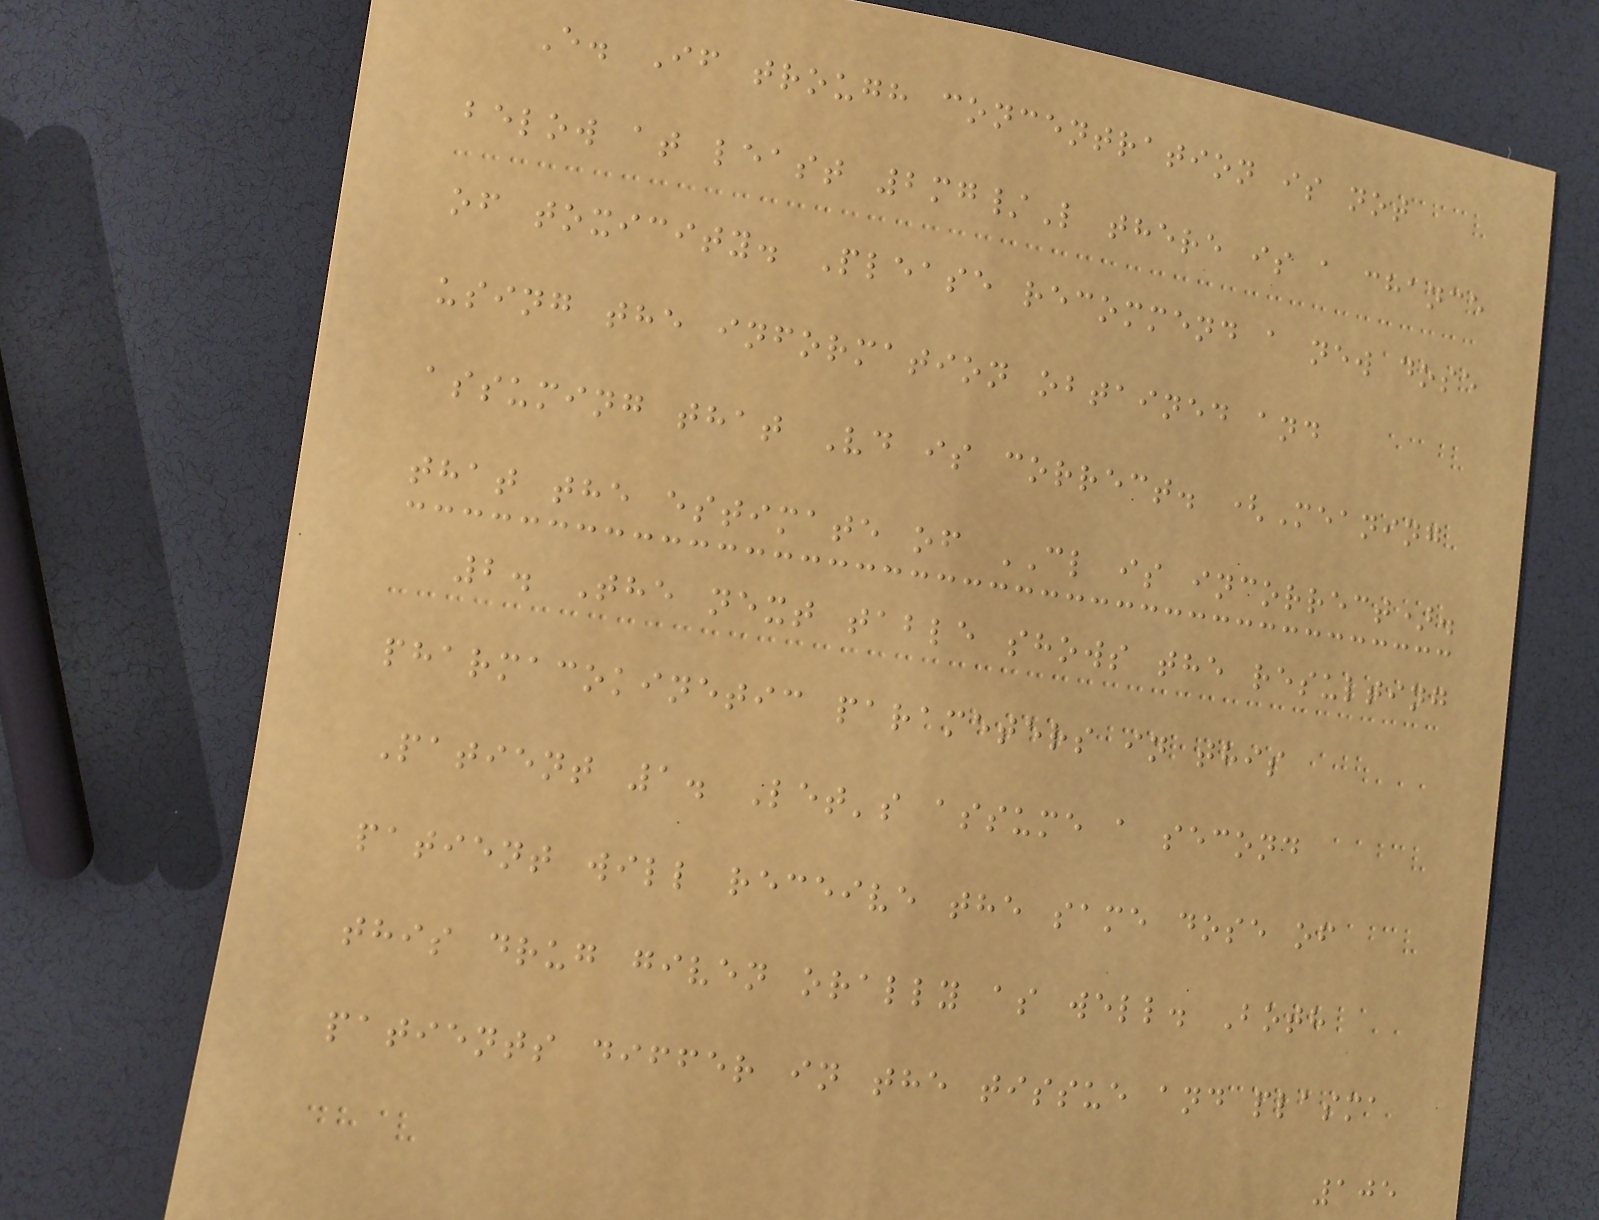E. If trough concentration is not
below at least 2mg/L there is a chance
of toxicity. Please recommend a new dose
using the information obtained and
assuming that Vd is correct. (Meaning
that the estimate of CL is incorrect).
2. The next table shows the resulting
pharmacokinetic parameters in this
Patient 1. Let's assume a second
patient will receive the same dose of
this drug given orally as well. Both
patients differ in the tissue and plasma
105
